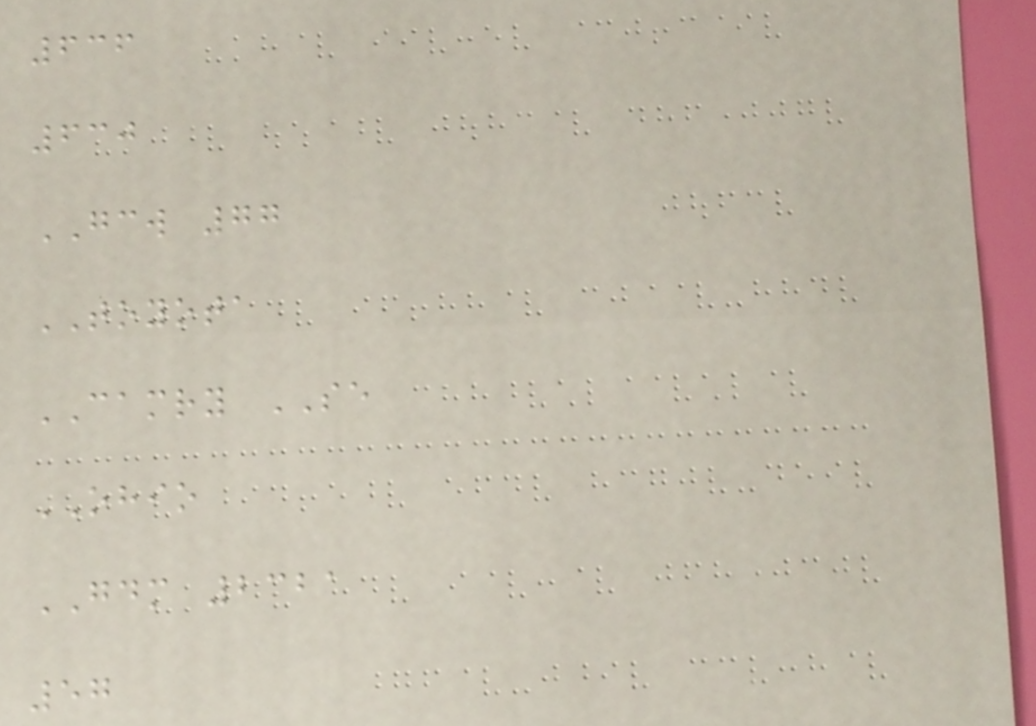636
630
GCW 77
TOYOTA
CAMRY SE
OHIO
GDM 2321
57
